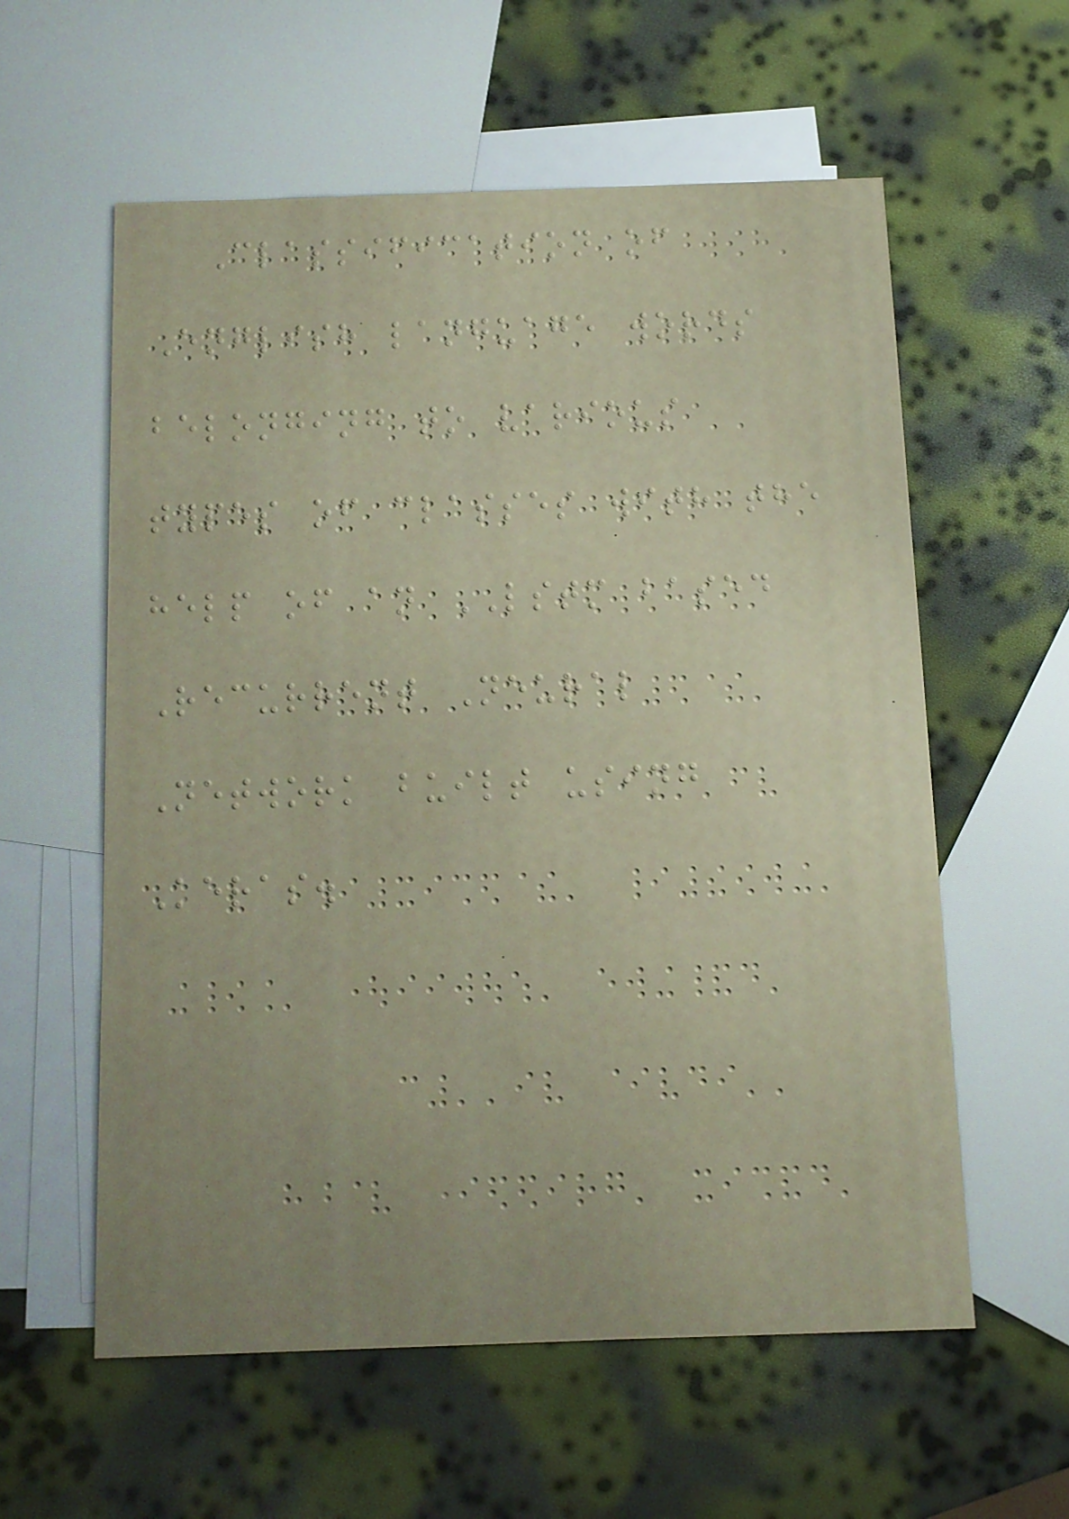Classification of
English language words
belonging to various
types of classes with the
help of an LSTM based
Recurrent Neural
Network built using
Keras.
